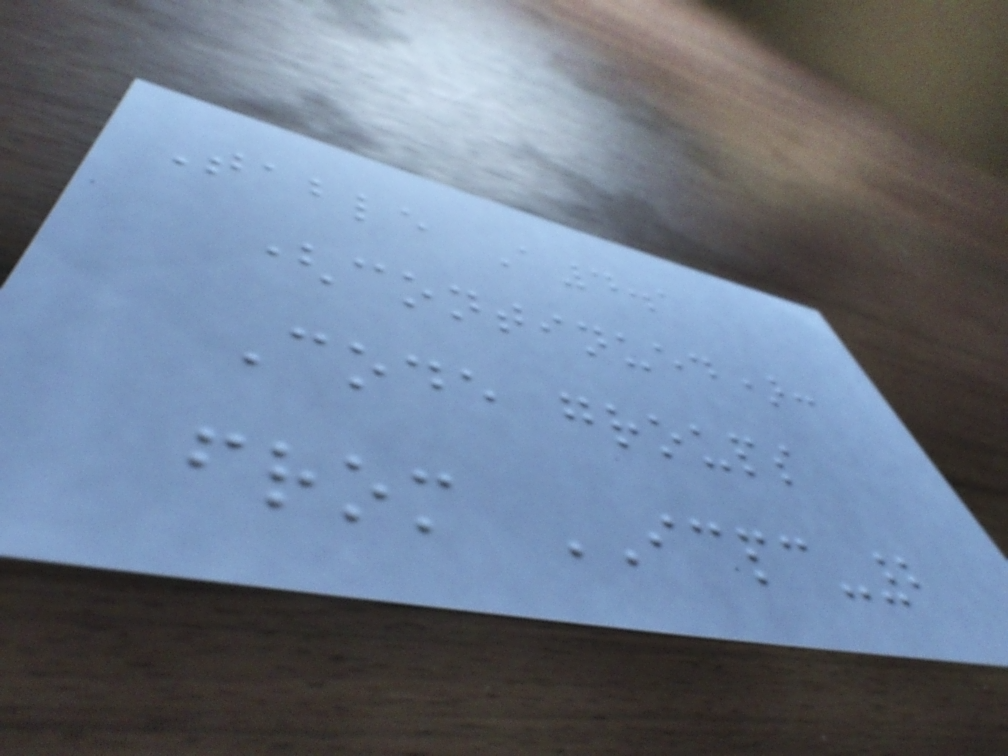Table A4.1
(continued):
Code groups
from ICPC-2
